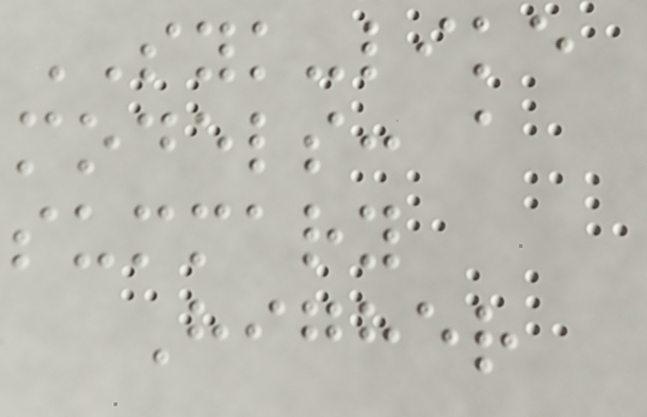SYK-like
models: a
summary
Higher
